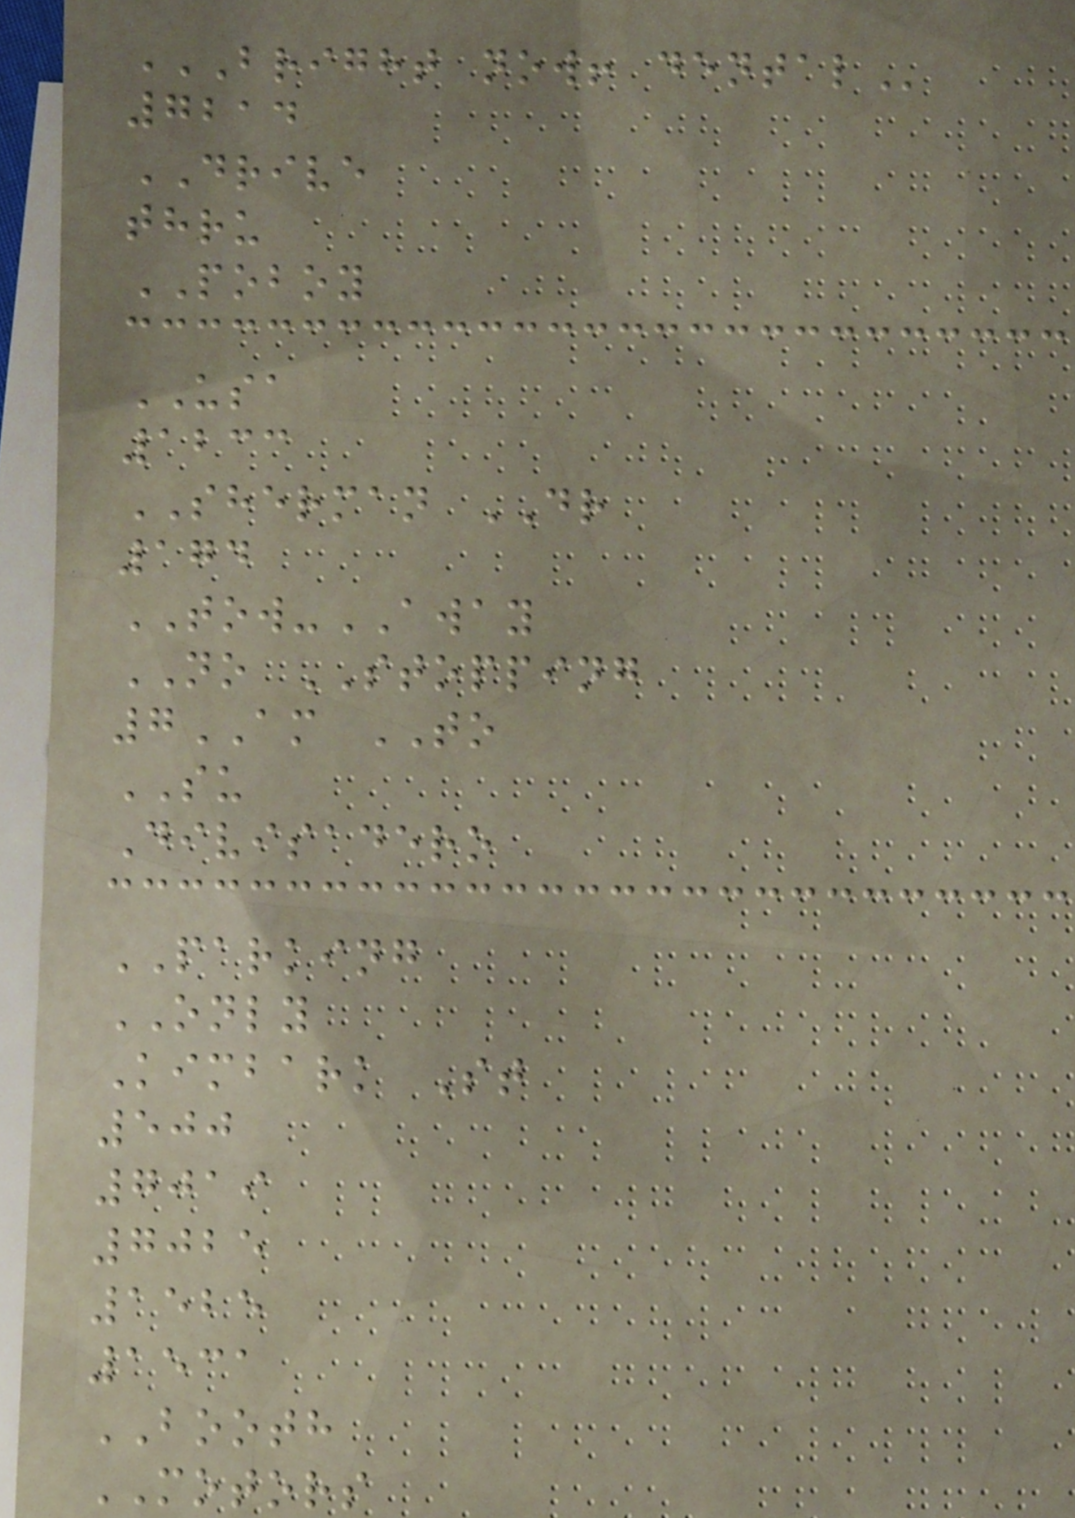BRIGHT NOW! DENTAL
7214
DRIVE
thru
POBOY
USA
1233
SHERMAN DR
174
TOW-AWAY
NO STOPPING
7AM TO
SU
Divisadero
PARKING
ONLY
Kimbark St
500
7019
7025
1525
1531
BOOTH
MOTORS
